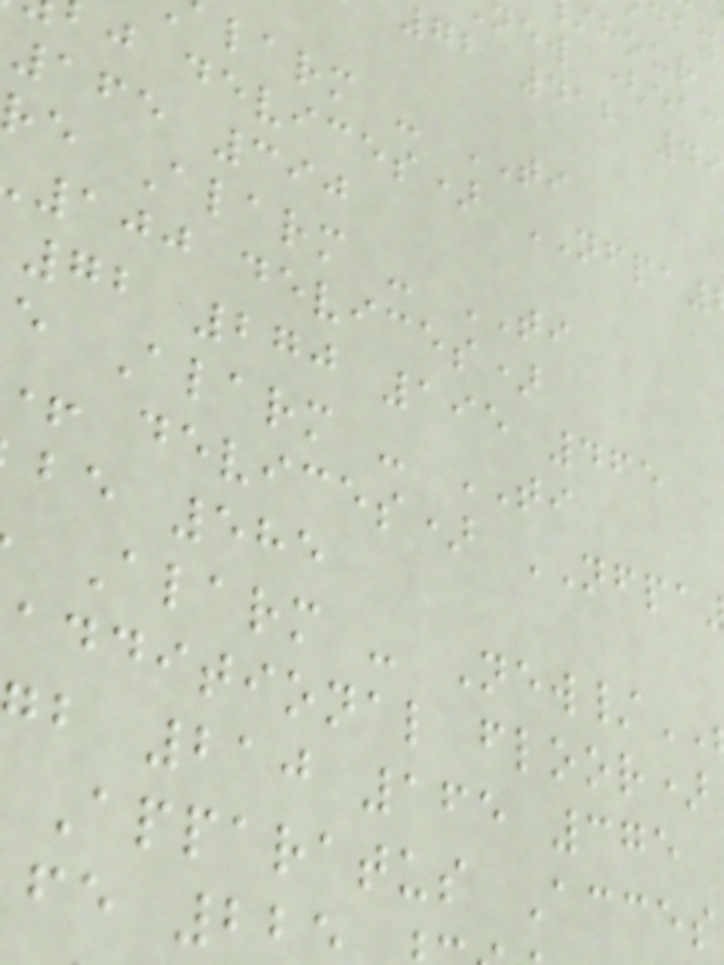new (eac
72 412 4
larm - TI
j devices) NFPA
165 390
e Alarm - TI
100 devices)
72 270 195 465
e Alarm - TI
devices) NFPA
be 585
Alarm - New/
additional floor)
b 210 165 375
Apparatus Acces
fe 22
